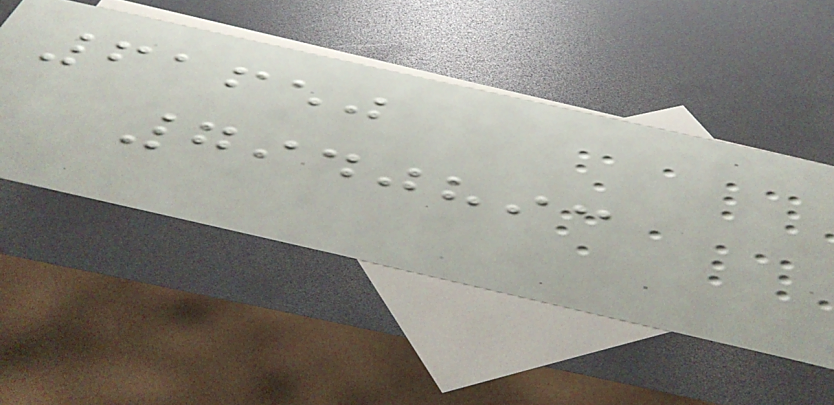61650
7940893
